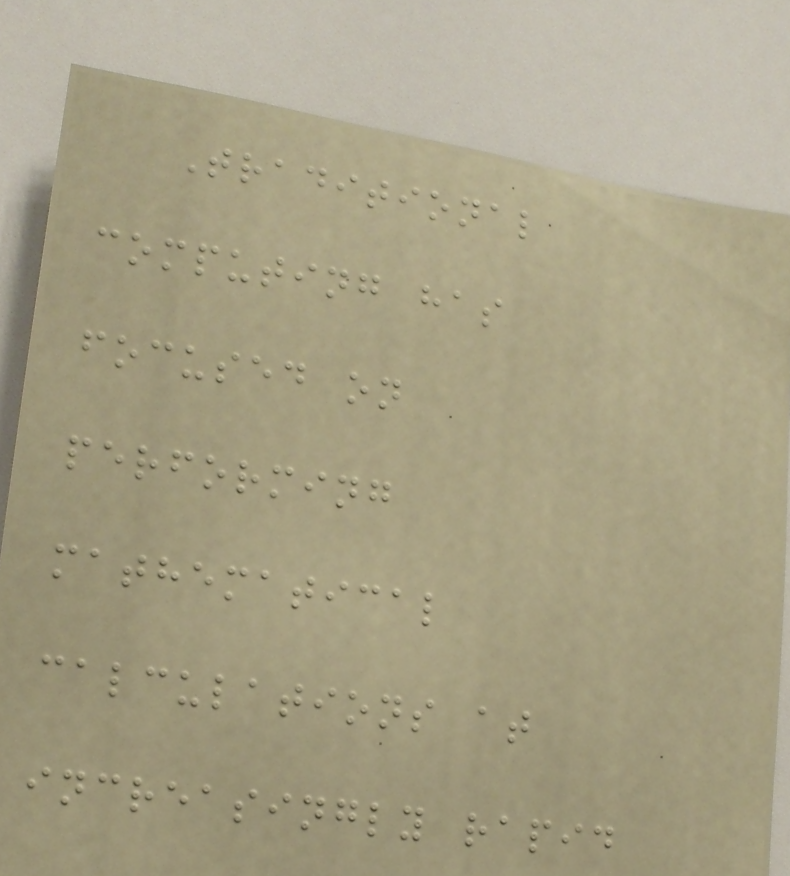Traditional
computing has
focused on
performing
mathematical
calculations at
increasingly rapid
